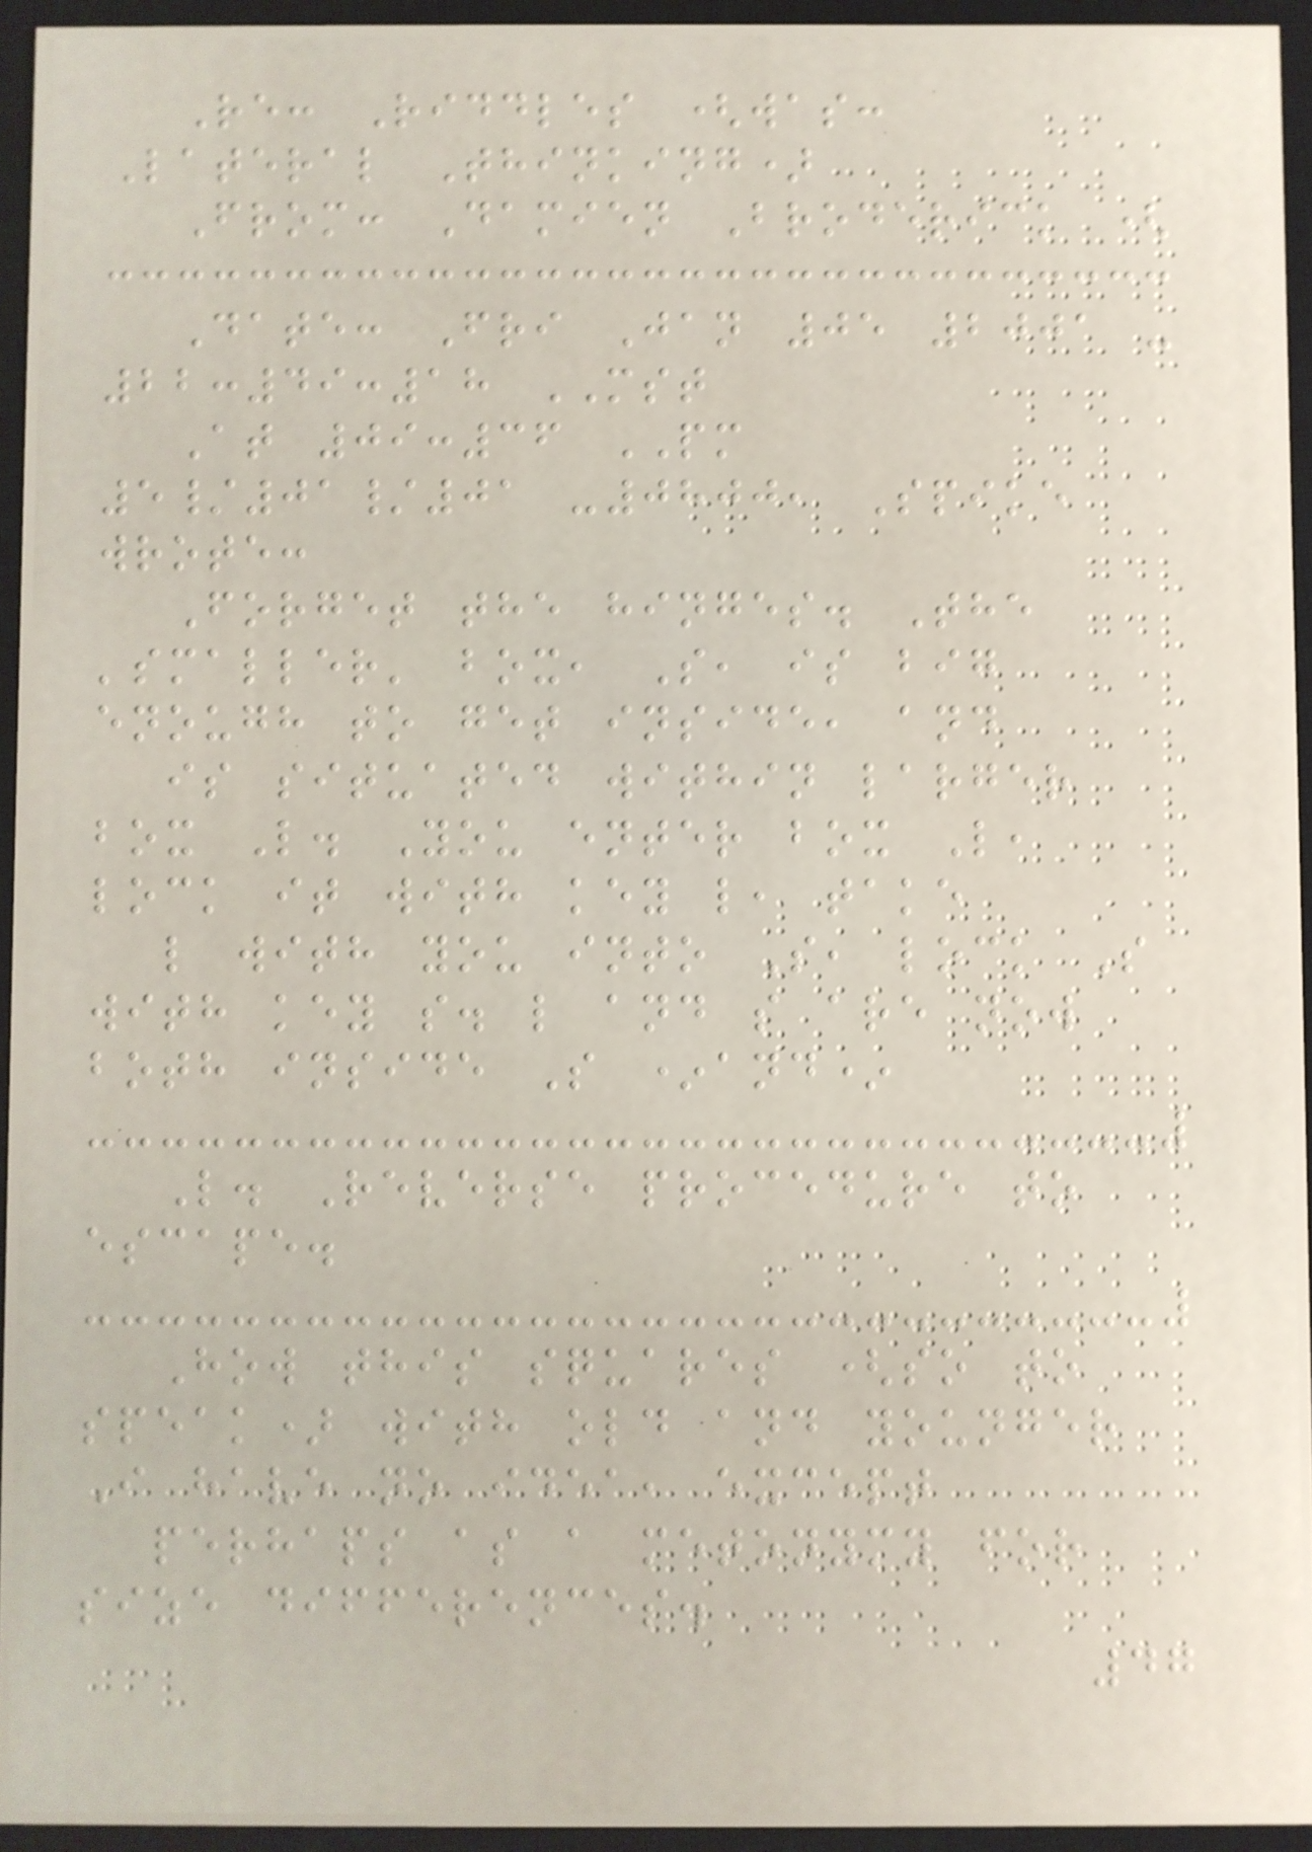Re: Riddles (was:
Lateral Thinking)
From: Damien Broderick (
Date: Fri Jan 05 2001 -
22:49:18 MST
At 09:36 PM
5/01/01 -0800, Spike
wrote:
Forget the hinges. The
'smaller' box, S, is big
enough to get inside, and
is situated within larger
box L. You enter box L,
lock it with key l, take
l with you into S, lock S
with key s. l and s are now
both inside S *and*
L. Reverse procedure to
escape.
How this squares (so to
speak) with old and younger
I have no idea, except
perhaps as a metonymy for
size differences.
47
